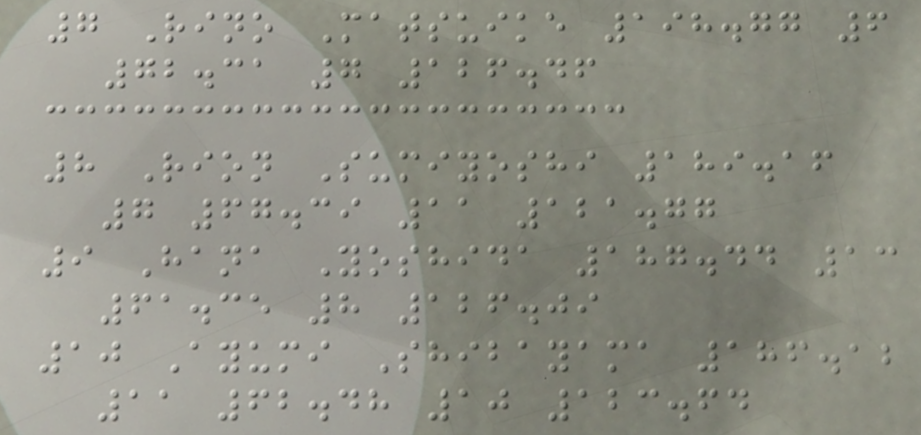7 Rino Matsuike 198.77 6
72.31 7 126.46
8 Rion Sumiyoshi 189.16
7 67.39 11 121.77
9 Hana Yoshida 187.44 13
61.35 8 126.09
10 Ayumi Shibayama 186.12
11 62.48 10 123.64
